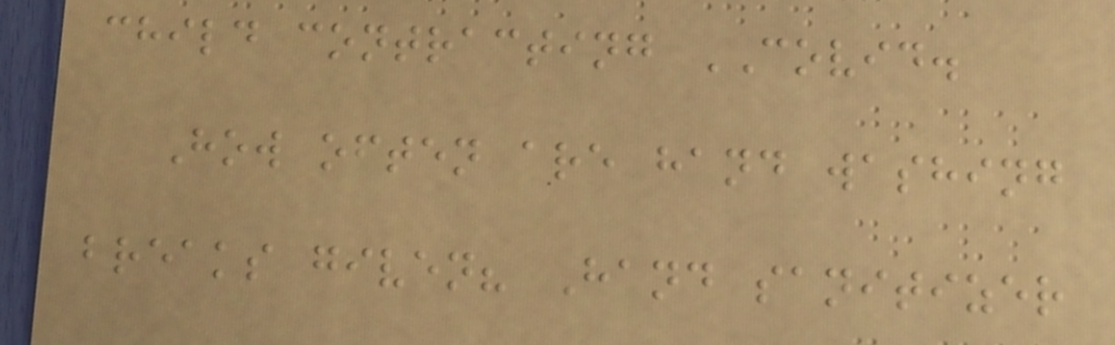child contracting COVID.
How often are hand washing
breaks given? Hand sanitizer
